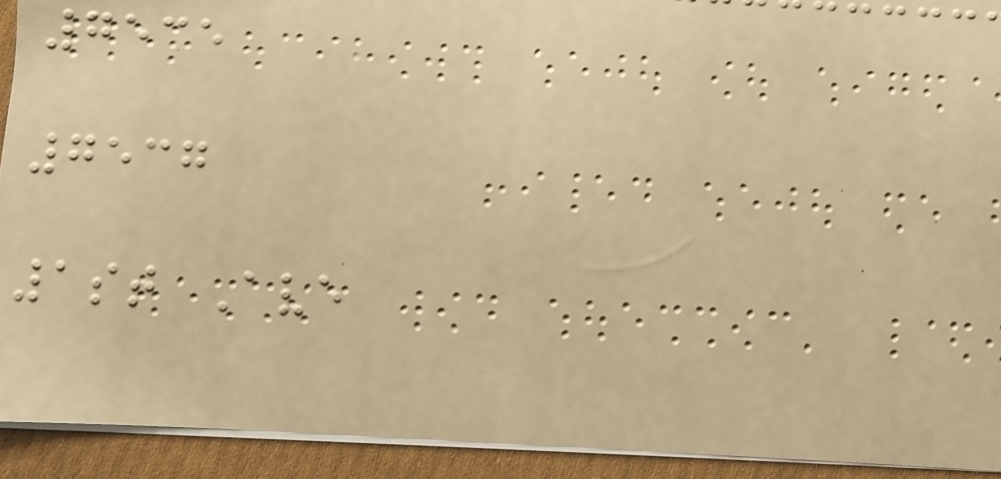7535
7537
1st Ave
